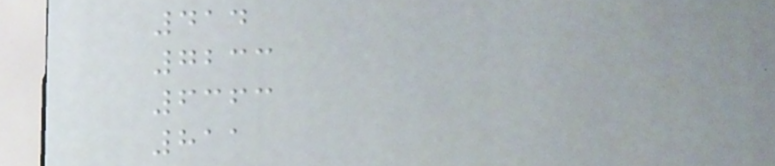414
7233
6363
811
